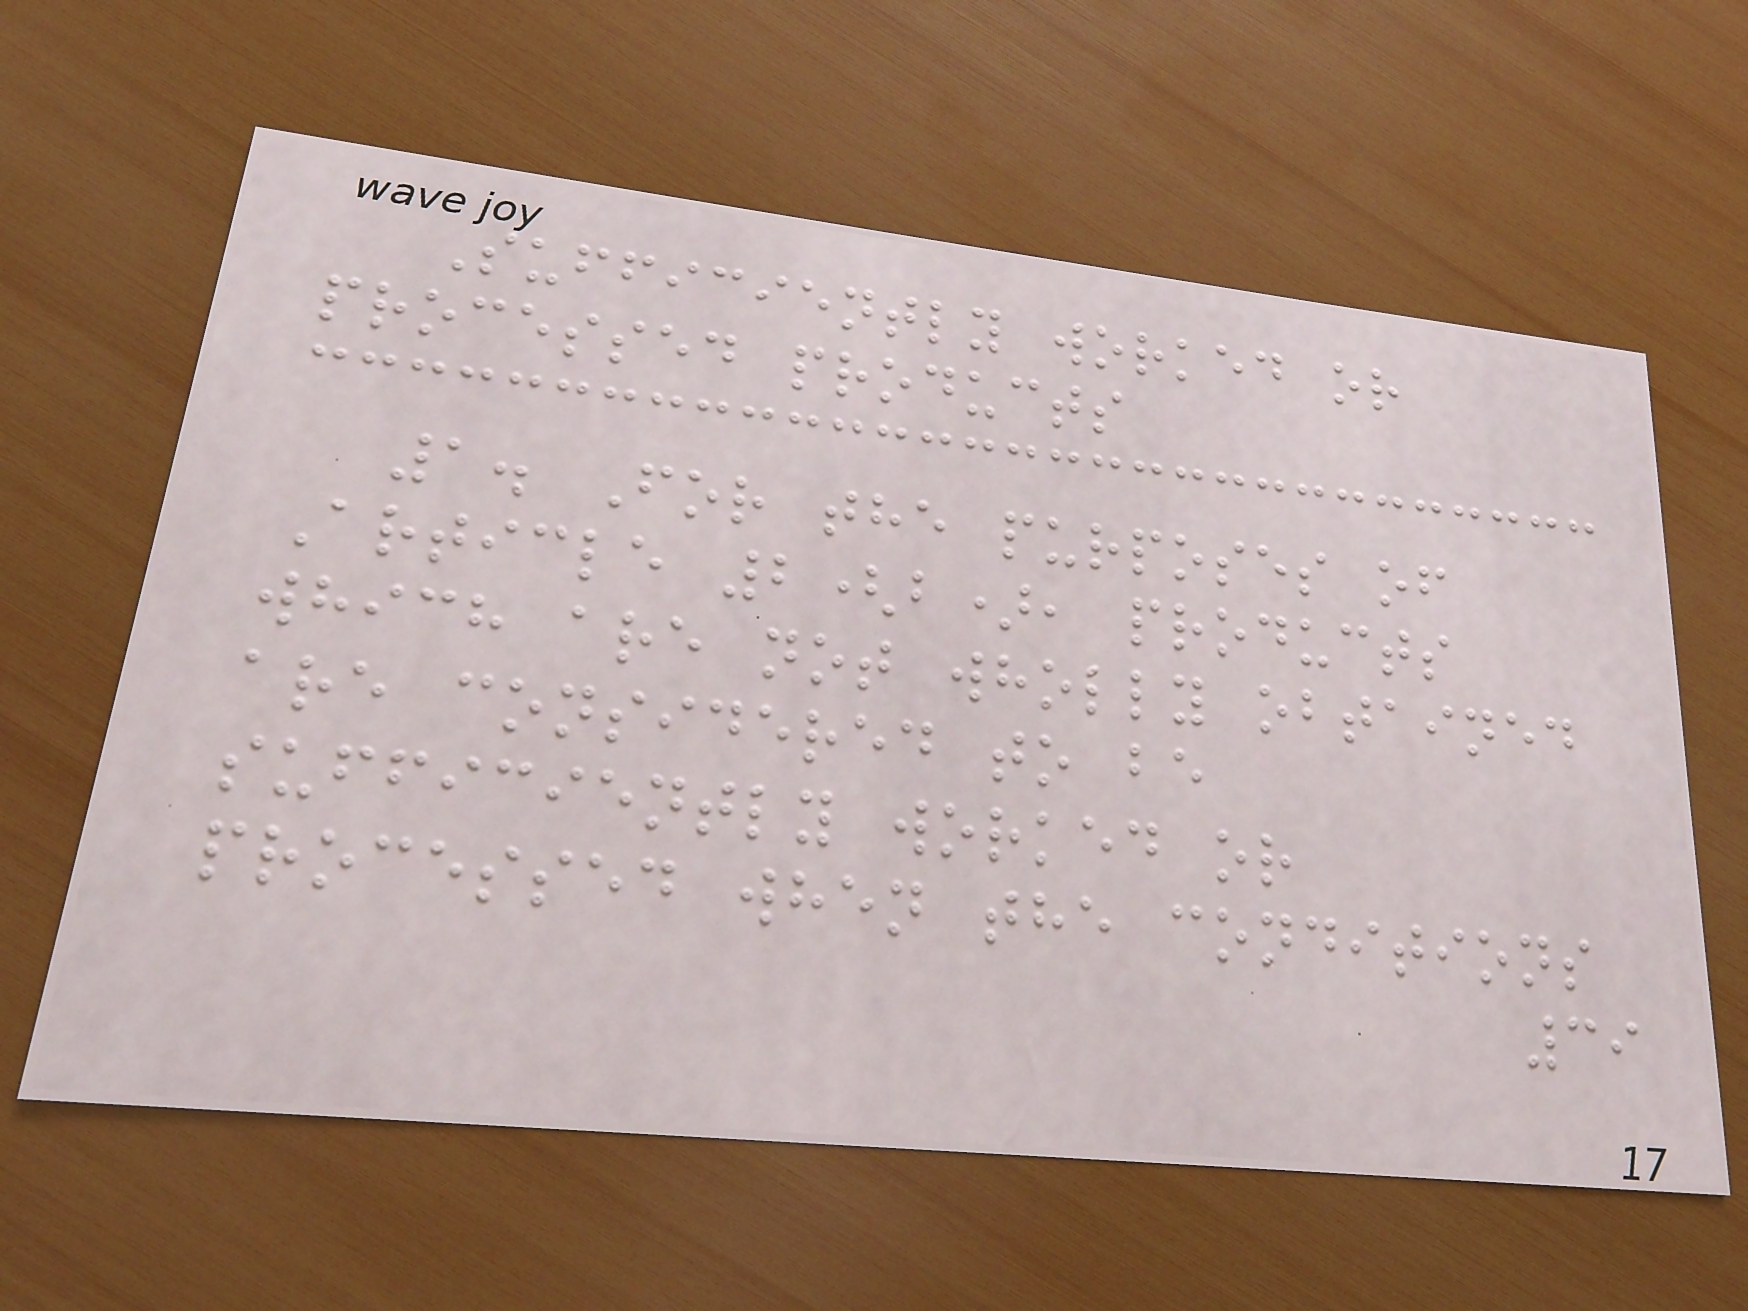Sufficiently worked or
processed products
1. For the purposes of
Article 2(b), products
which are not wholly obtained
are considered to be
sufficiently worked or
processed when the conditions
39
